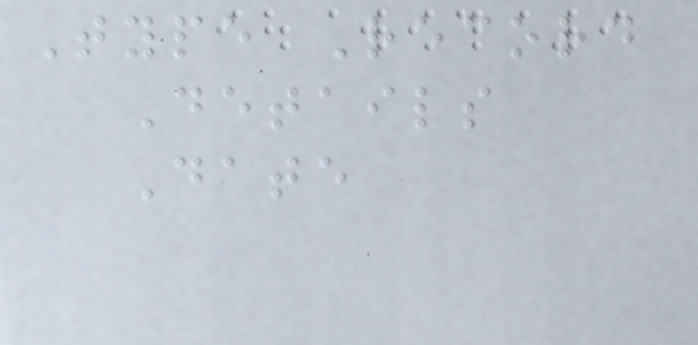Type Record
Details
Date
